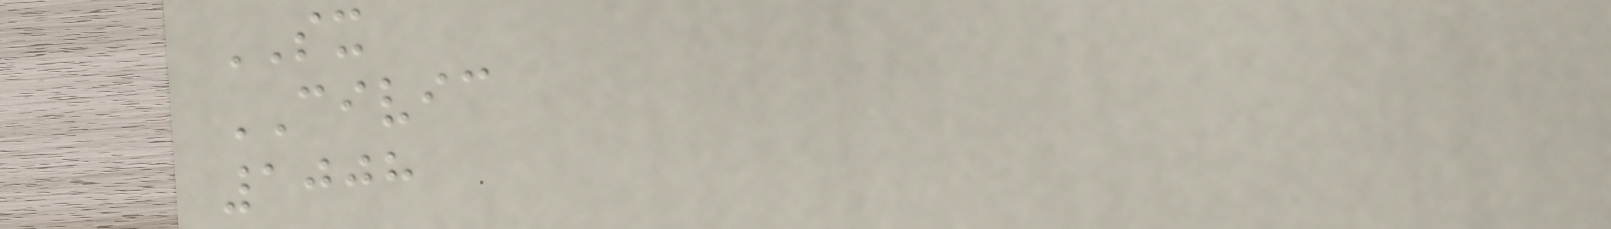SX
CIVIC
1008
